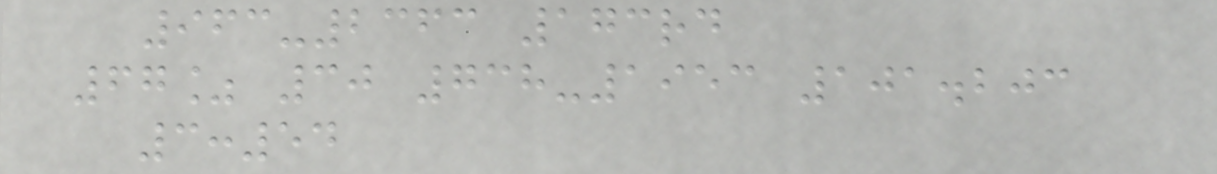963-2363 173rd
67% 30 738-1953 101.203
3:54
